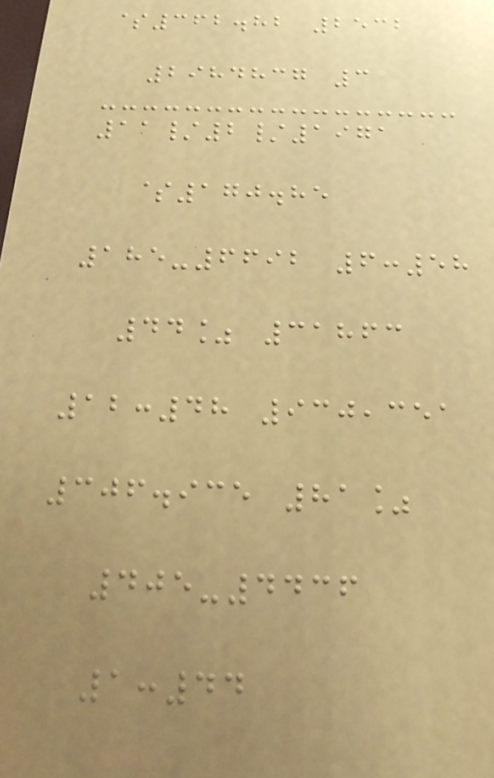$362.82 2532
2984837 3
11/2/1971
$170.85
185-6692 6:58
44% 31863
12:48 930,351
306.935 81%
405-4436
1:44
